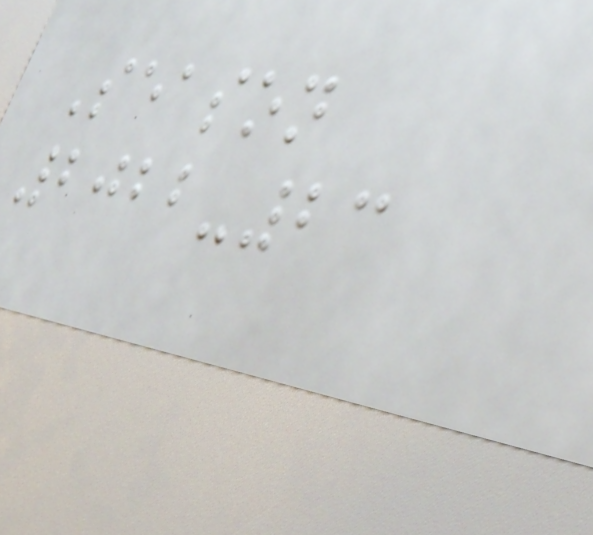Season
2022-23
